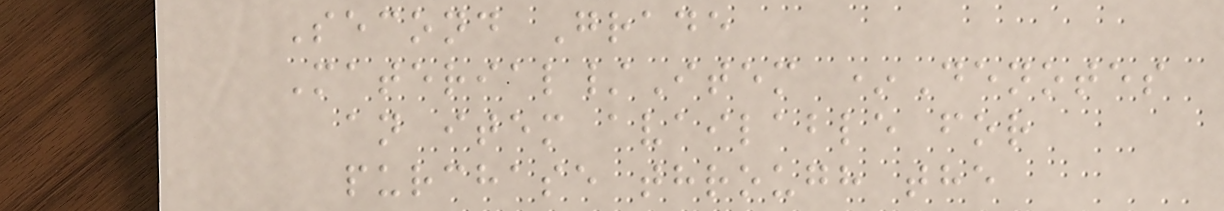Second Grade
Material/Item *Denotes
an item available for
purchase through the
